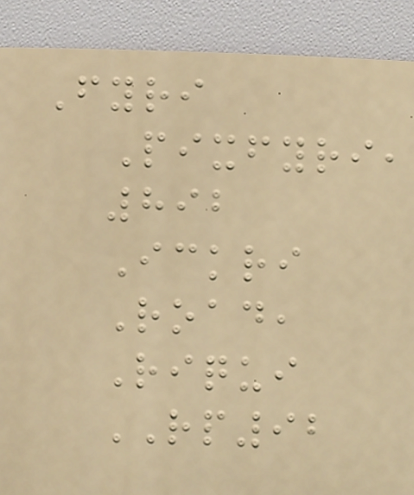Fyri
Pixfyri,
892
Ickri
Road,
Riqui
RP92
